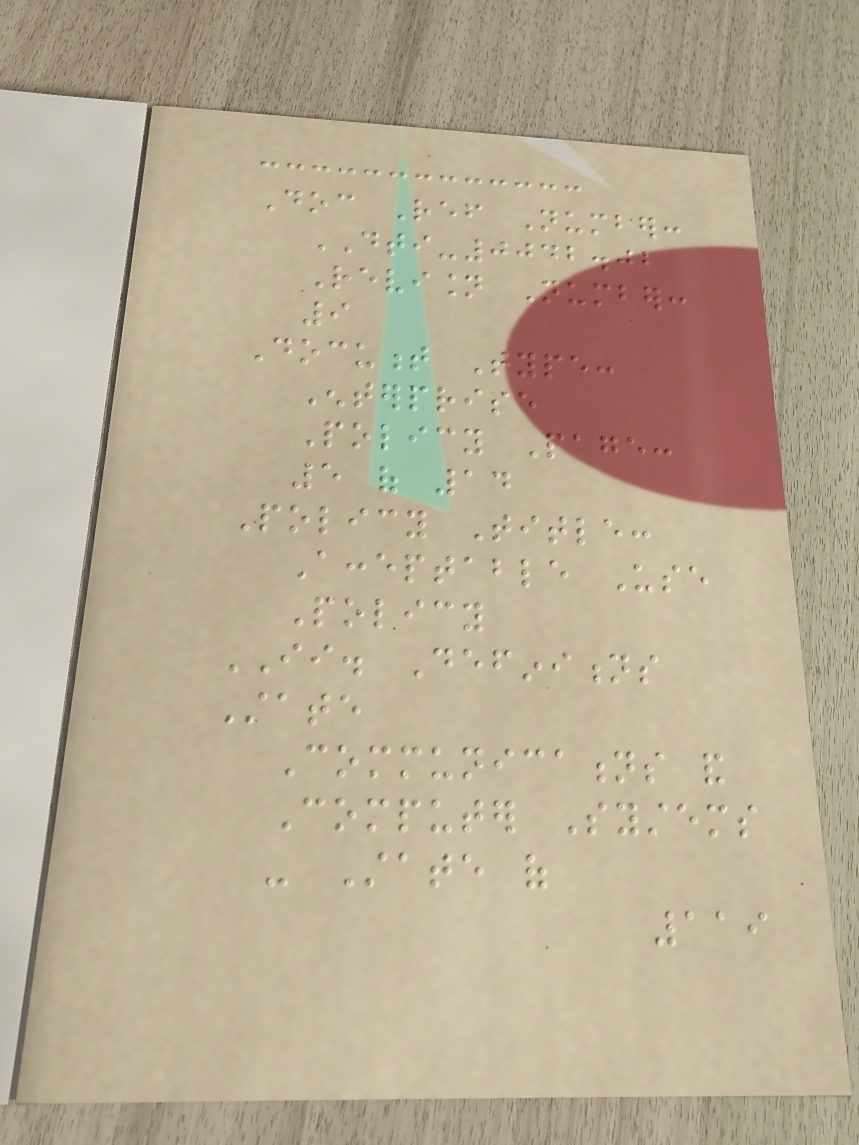Doc Ref Number:
DTI-0042.02
Revision Number:
9
Document Type:
Enterprise
Policy Page:
5 of 14
Policy Title:
Acceptable Use
Policy
II. Definitions
State
Communications and
Computer Systems
- State of
119
